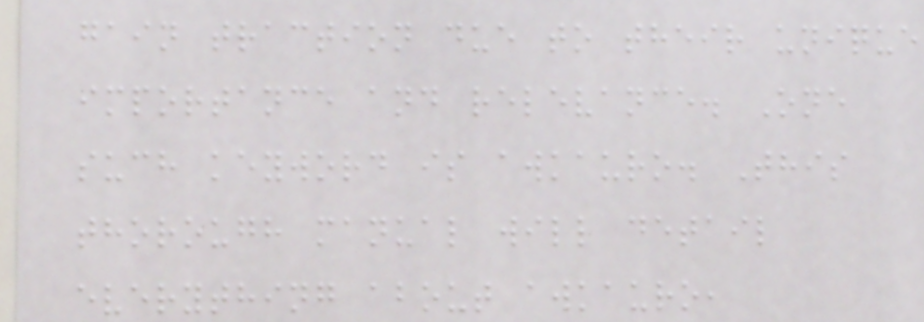gain traction due to their unique
importance and relevance. One
such keyword is awkauro. This
thorough manual will detail
everything about awkauro,
